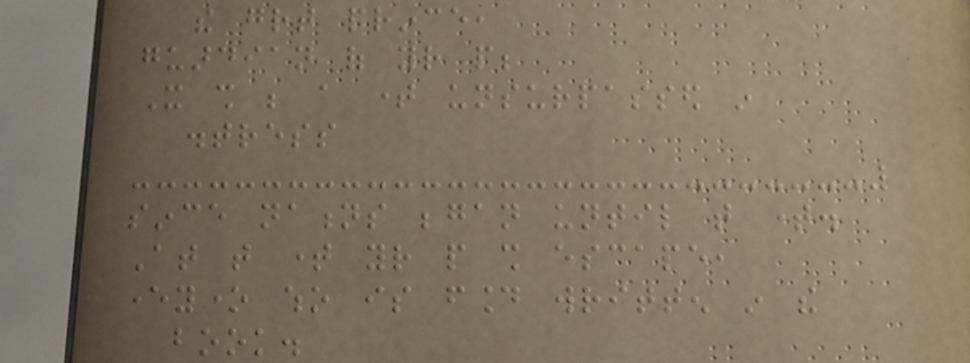the great prince,
guardian of your people;
It shall be a time unsurpassed in
distress
since nations began until that time.
At that time your people shall escape,
everyone who is found written in the
book.
